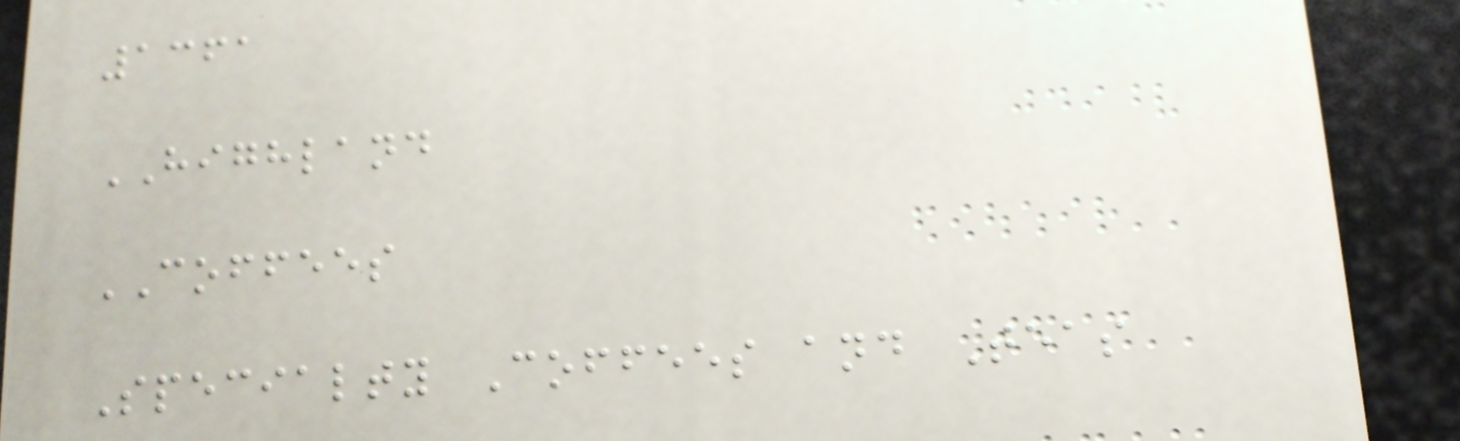1361
HIGHLAND
COFFEES
Specialty Coffees and Teas
